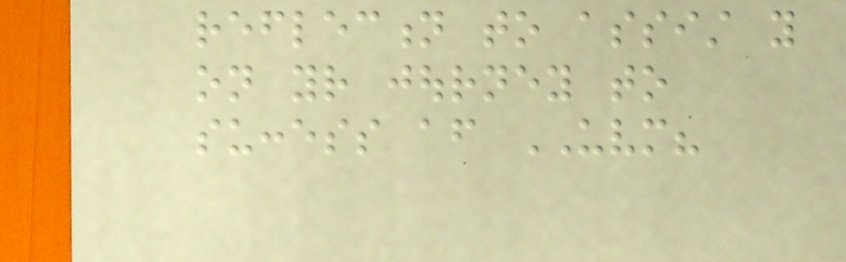reflection to assist you
on your journey to
success after UVM?
